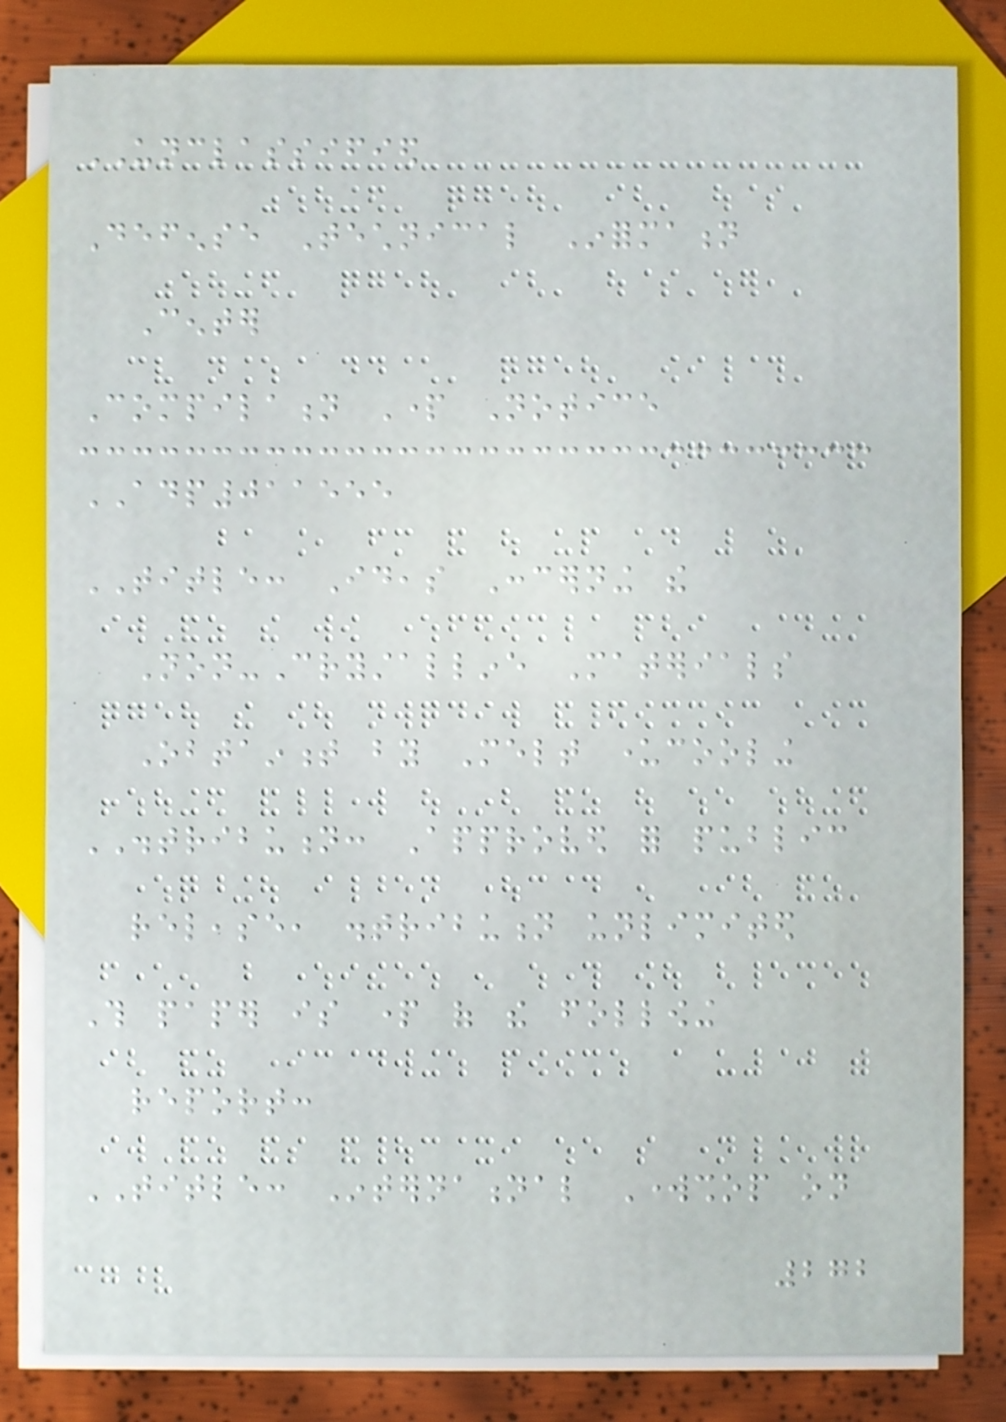UNCLASSIFIED
Defense Technical Information
Center
Compilation Part Notice
ADP011555
TITLE: Ideas Concerning the
Non-Crystalline Materials
Obtainment by Melt undercooling
DISTRIBUTION: Approved for public
release, distribution unlimited
This paper is part of the following
report:
TITLE: International Workshop on
272
